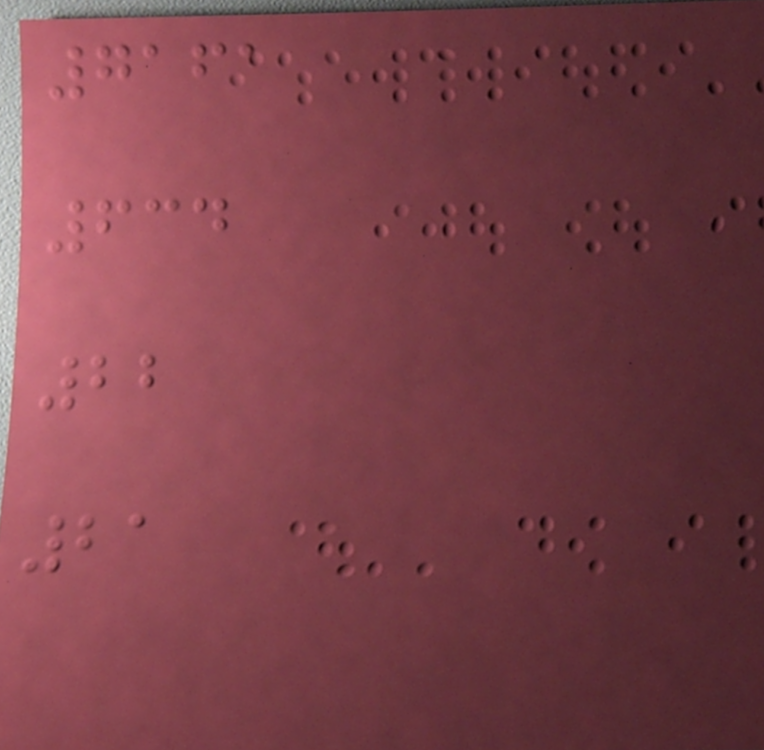7161
634
22
21
